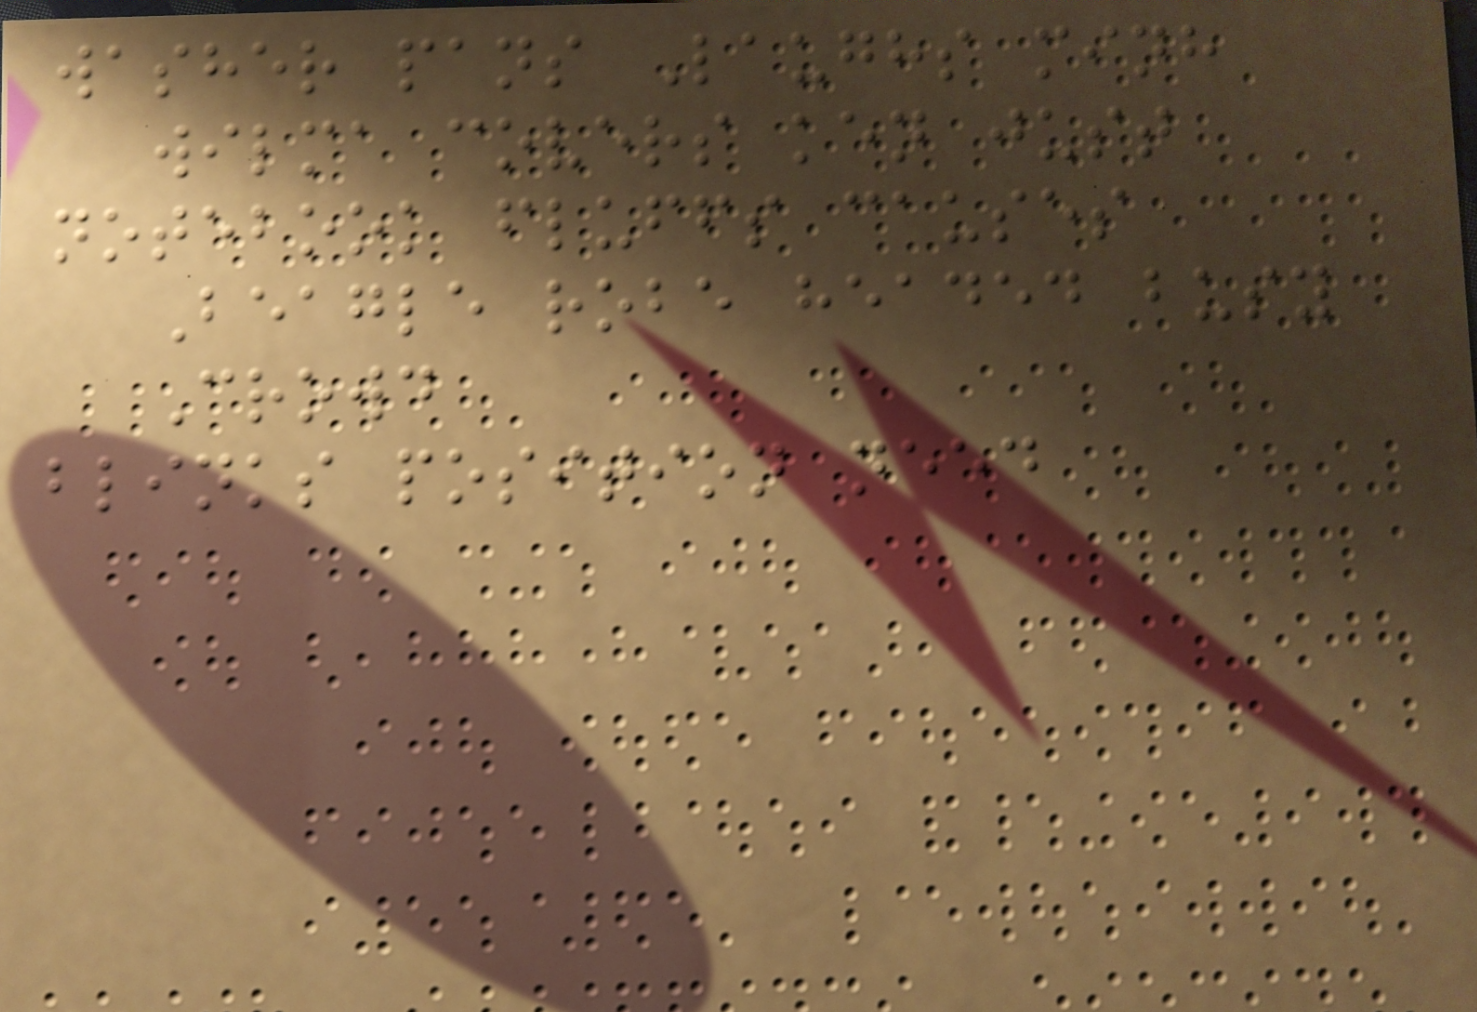washer pans Laughs minh
wilma covers ken just
notebook fluffs causes
Beagle robe headed busy
Crowd
blinks position need
